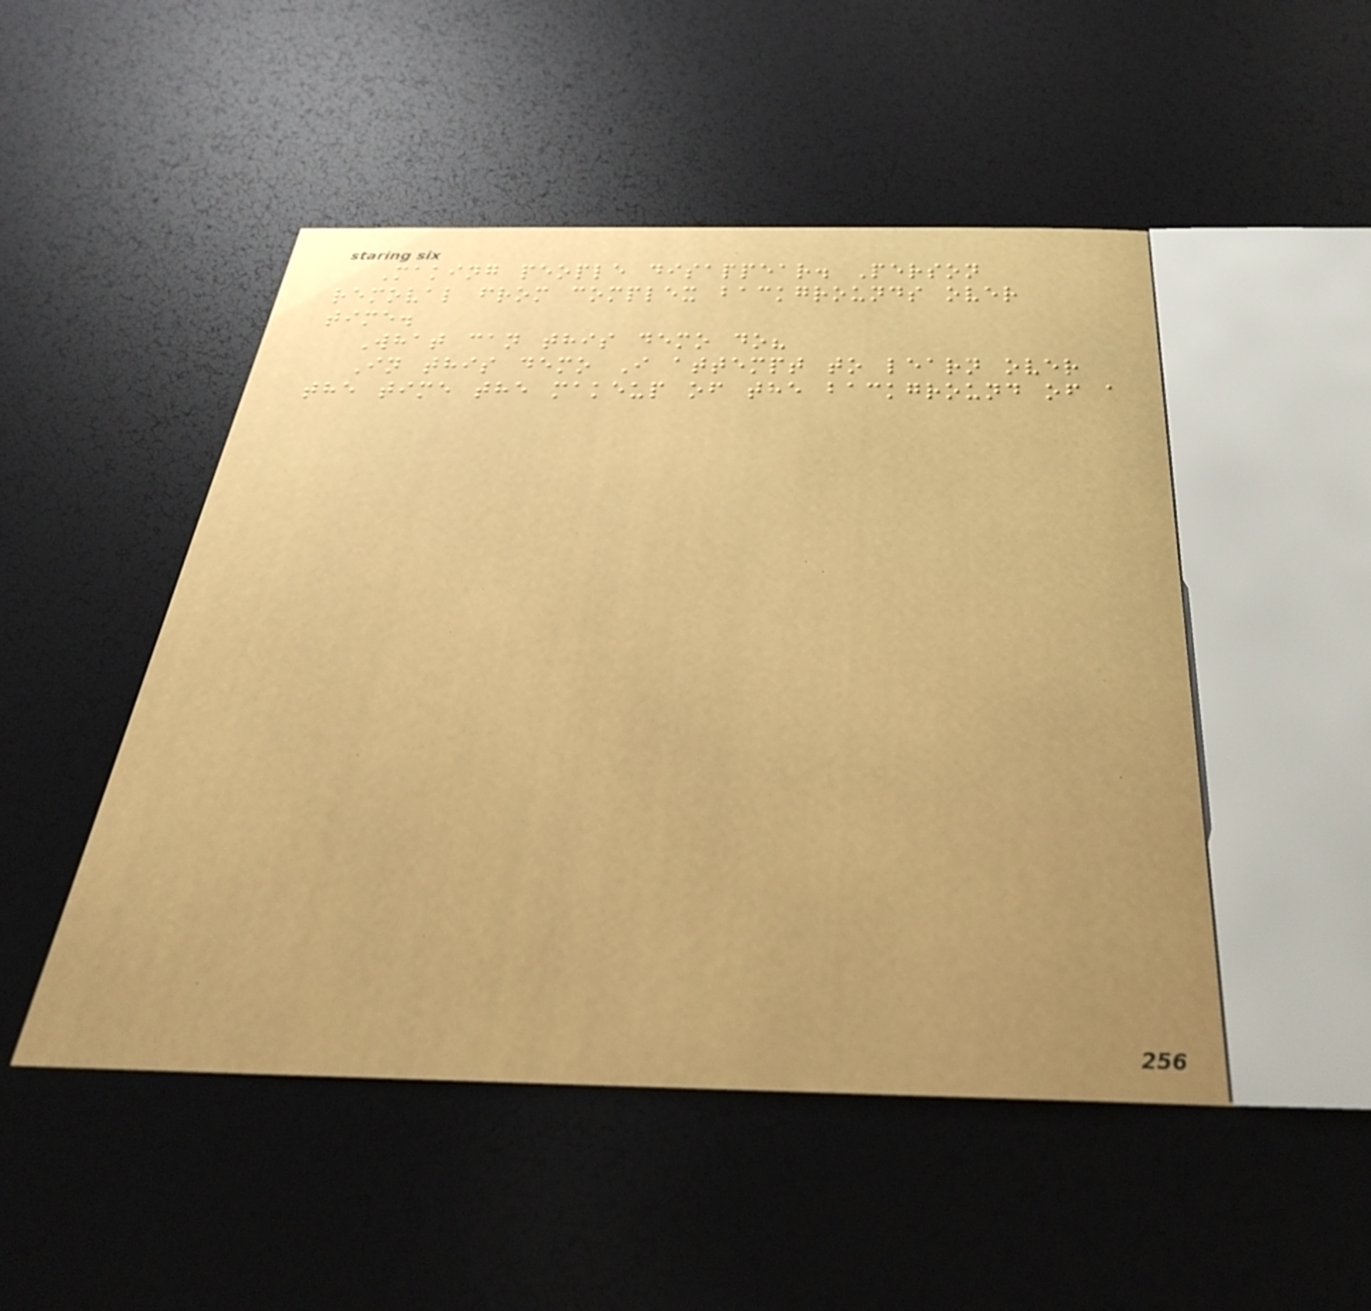Making people disappear. Person
removal from complex backgrounds over
time.
What can this demo do?
In this demo I attempt to learn over
the time the makeup of the background of a
